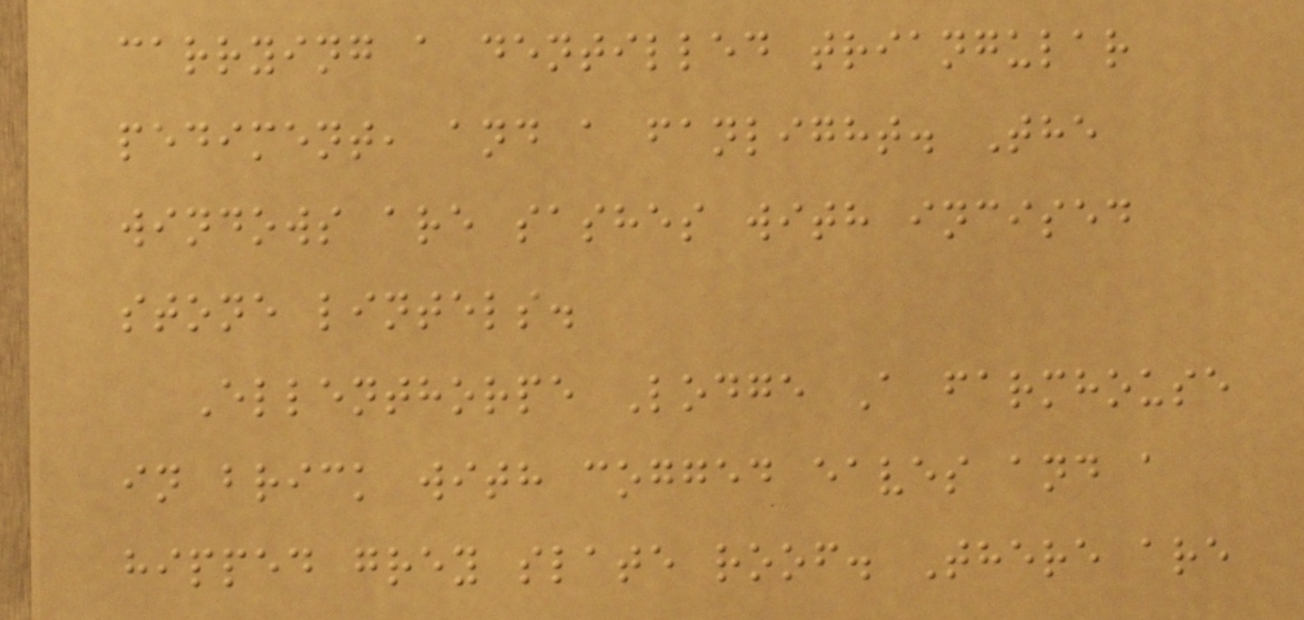carrying a dentilled triangular
pediment, and a fanlight. The
windows are sashes with incised
stone lintels.
Ellenthorpe Lodge A farmhouse
in brick with cogged eaves and a
hipped grey slate roof. There are
